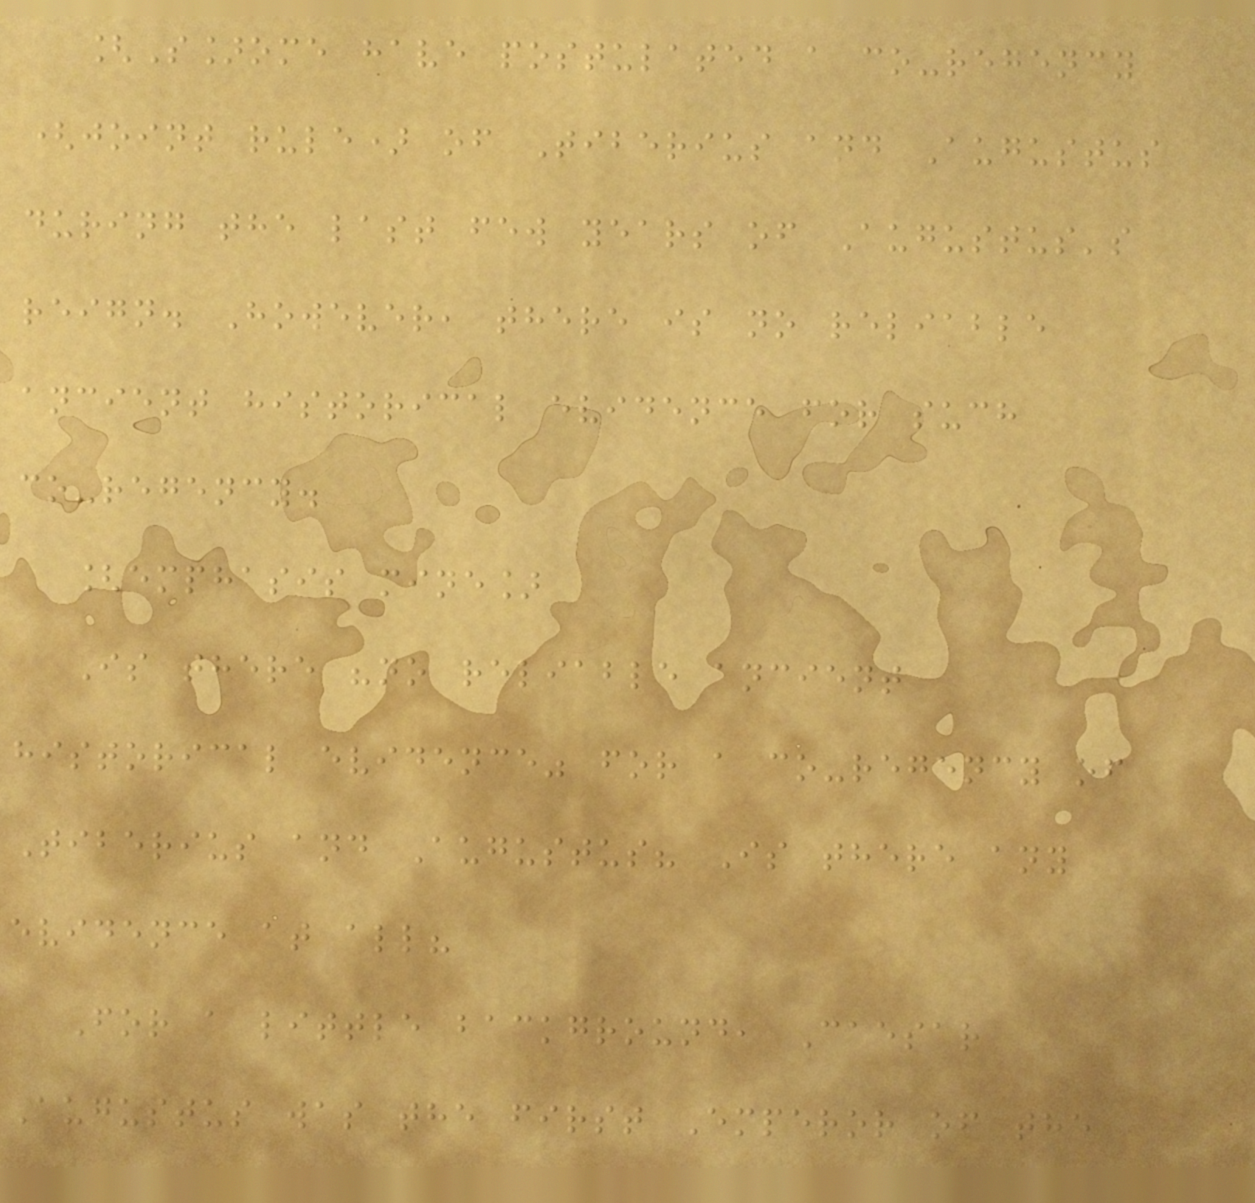[S]ome have postulated a co-regency
(joint rule) of Tiberius and Augustus
during the last few years of Augustus's
reign. However, there is no reliable
ancient historical evidence for such
co-regency.
[emphasis mine]
Is there "no reliable ancient
historical evidence" for a co-regency of
Tiberius and Augustus? Is there any
evidence at all?
For a little background, Caesar
Augustus was the first Emperor of the
